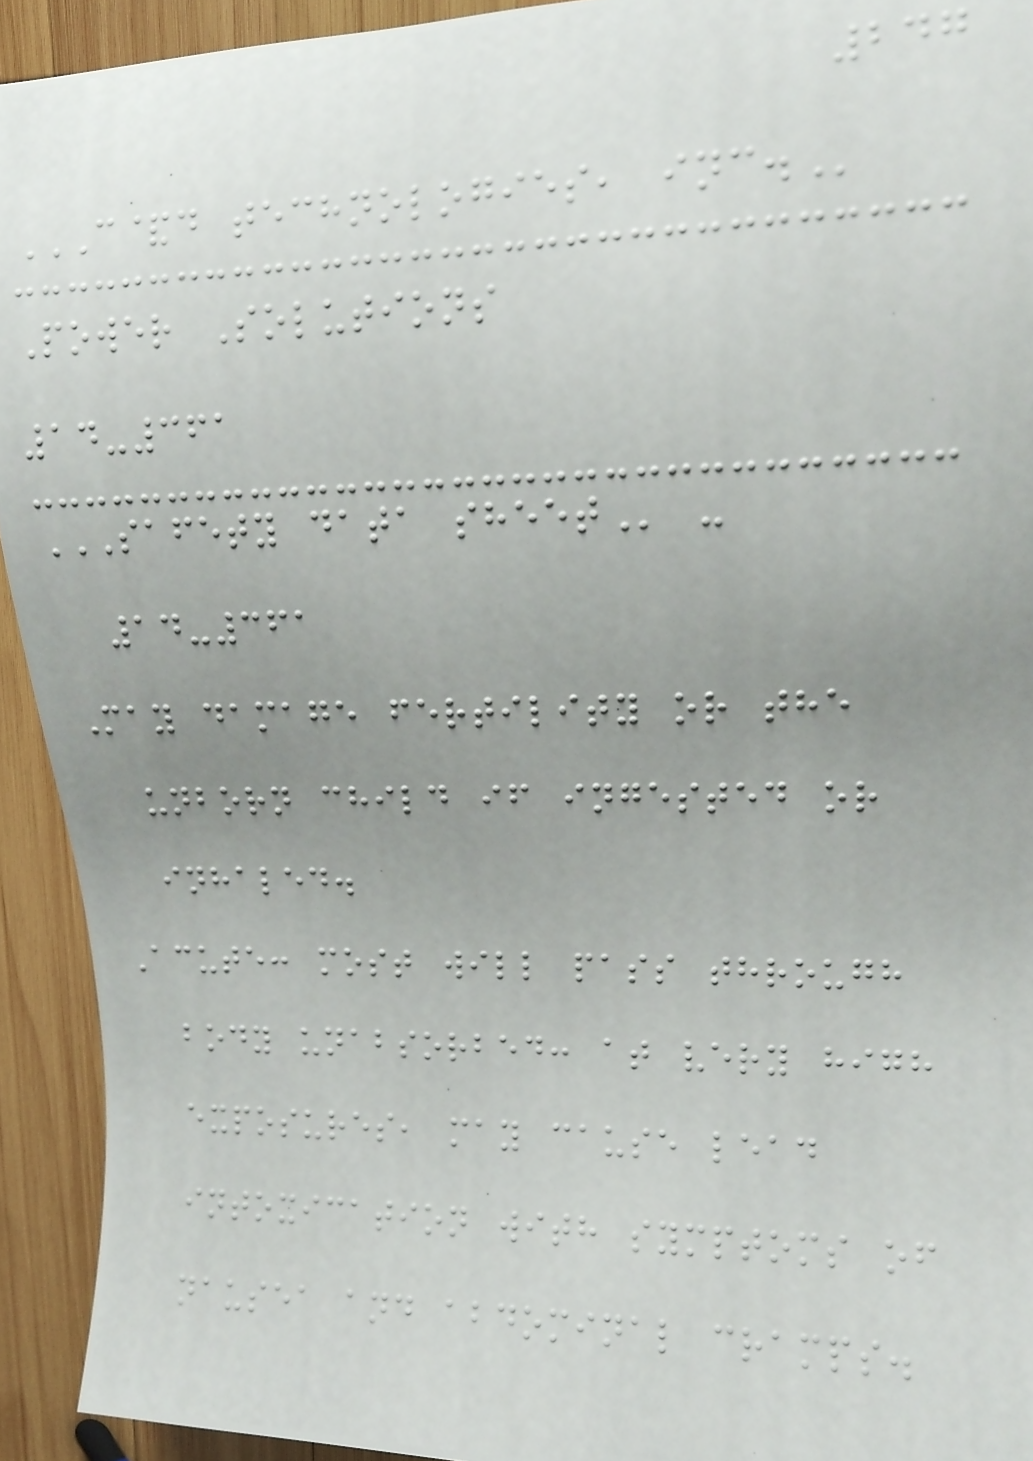247
C&D TECHNOLOGIES, INC.
Power Solutions
14-361
SAFETY DATA SHEET -
14-361
May damage fertility or the
unborn child if ingested or
inhaled.
Acute: most will pass through
body unabsorbed: at very high
exposures, may cause lead
intoxication with symptoms of
nausea and abdominal cramps.
